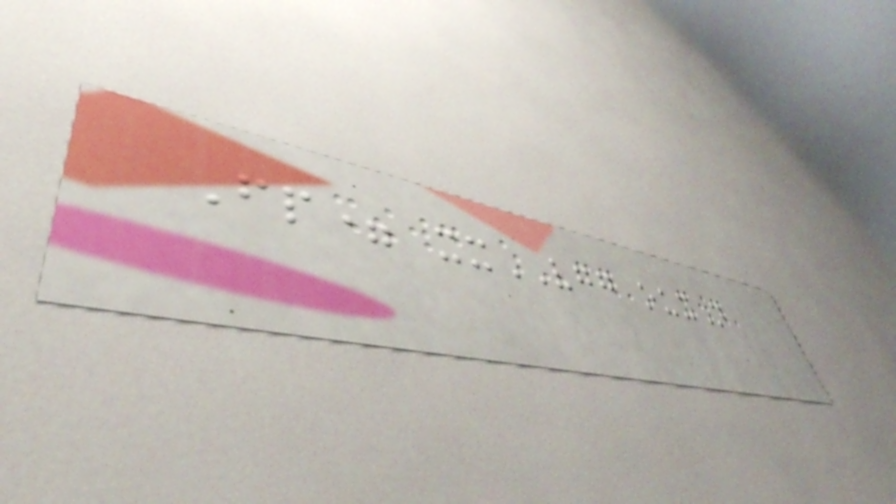Fp= xxVGG ouxN
